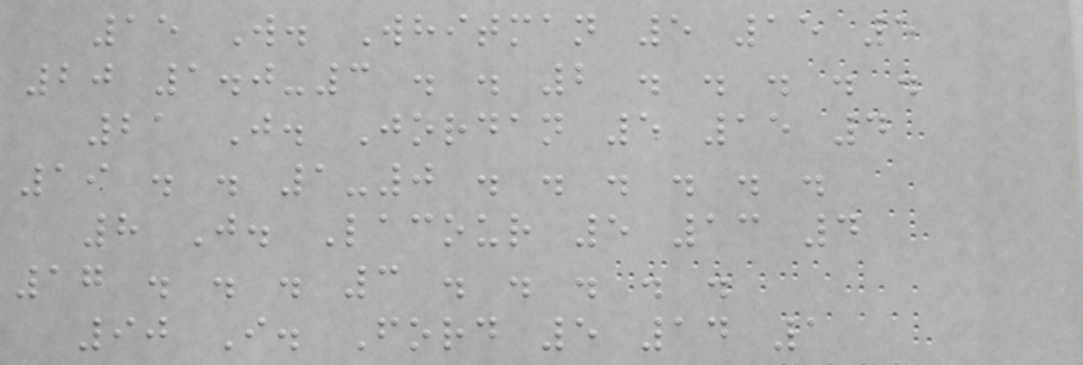15 W. Whitman 5 15 5
20 1.0-3 . . 2 . . . . .
21 J. Jordan 5 15 4
19 . . 1-0 . . . . . .
8 J. Lacour 5 13 4
17 . . . 3 . . . . .
90 I. Ford 5 14 1
